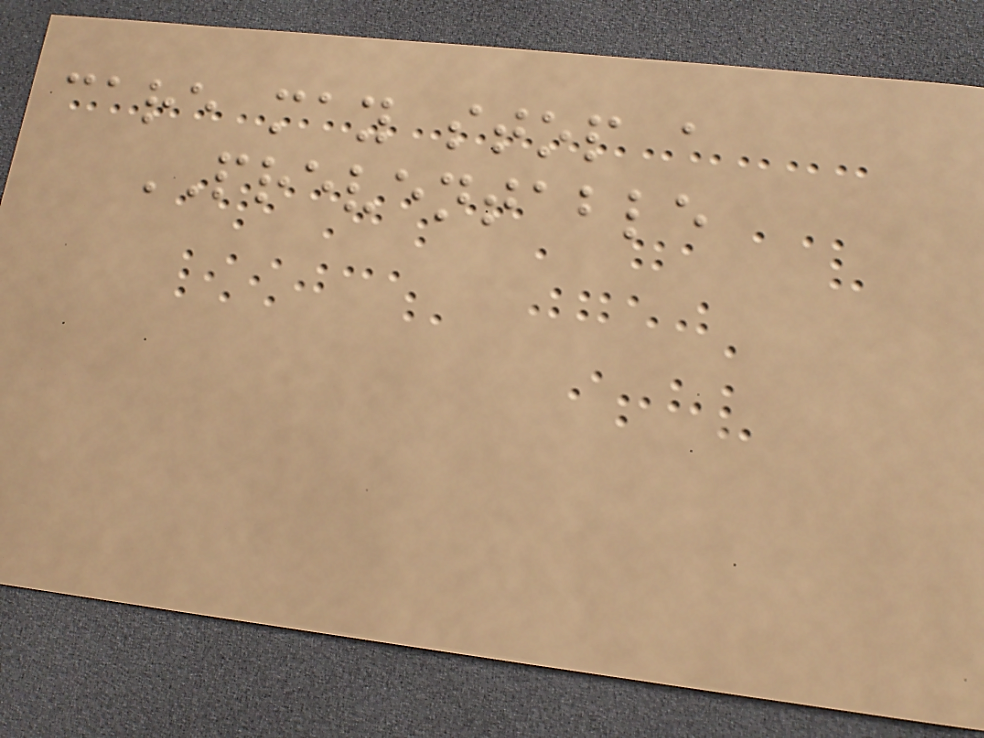care may stop a
PREVENTABLE
